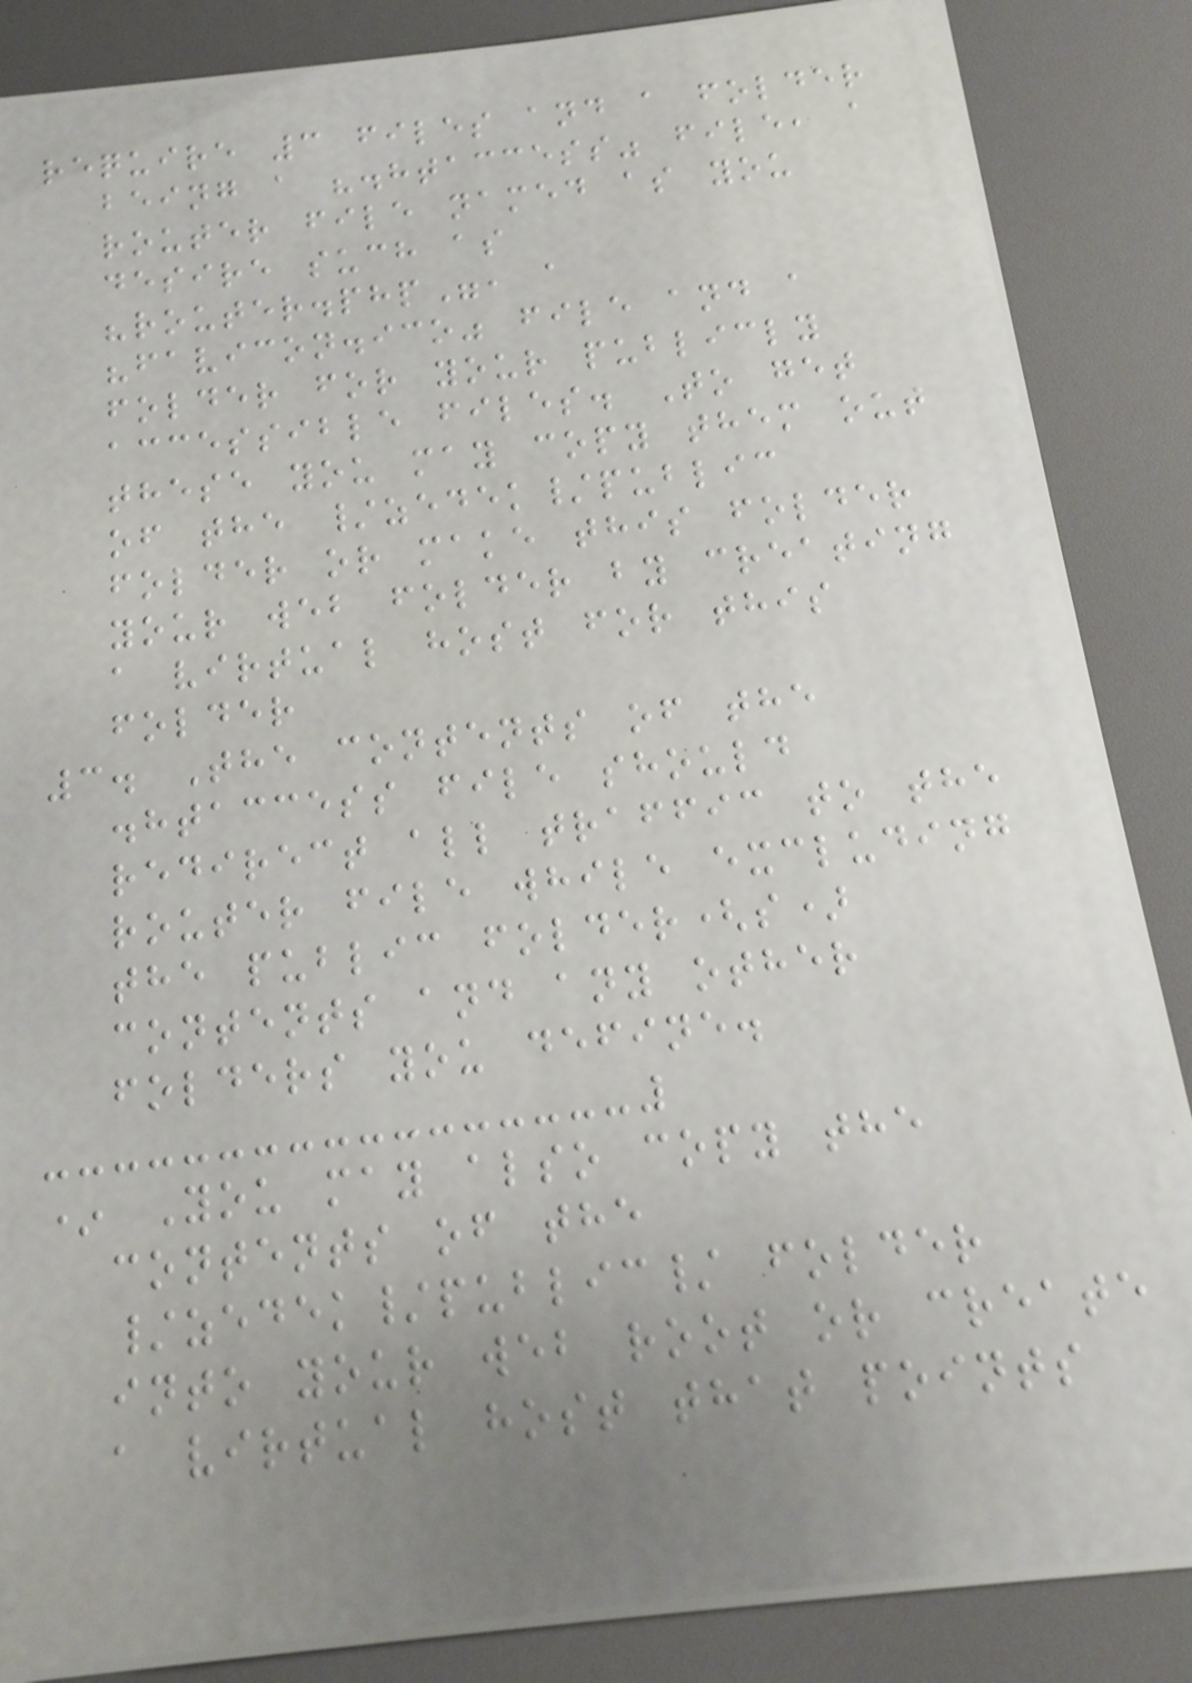require 3 files and a folder
being a ".htaccess" file, a
router file named as you
desire such as
"router.php", a
"favicon.ico" file and a
folder for your publicly
accessible files. To get
these you may copy them out
of the /zedek/public
folder or make this folder
your web folder by creating
a virtual host for this
folder
3. The contents of the
.htaccess file should
redirect all traffic to the
router file while excluding
the public folder(s)
contents and any other
folders you define.
* You may also copy the
contents of the
/zedek/public/ folder
into your web root or create
a virtual host that points
